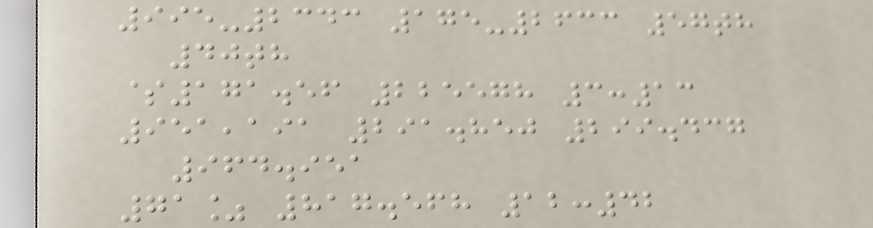995-2343 175-2633 57th
40th
$171.56 225578 3:13
951,191 291.850 299.437
964.951
71% 817.568 12:42
